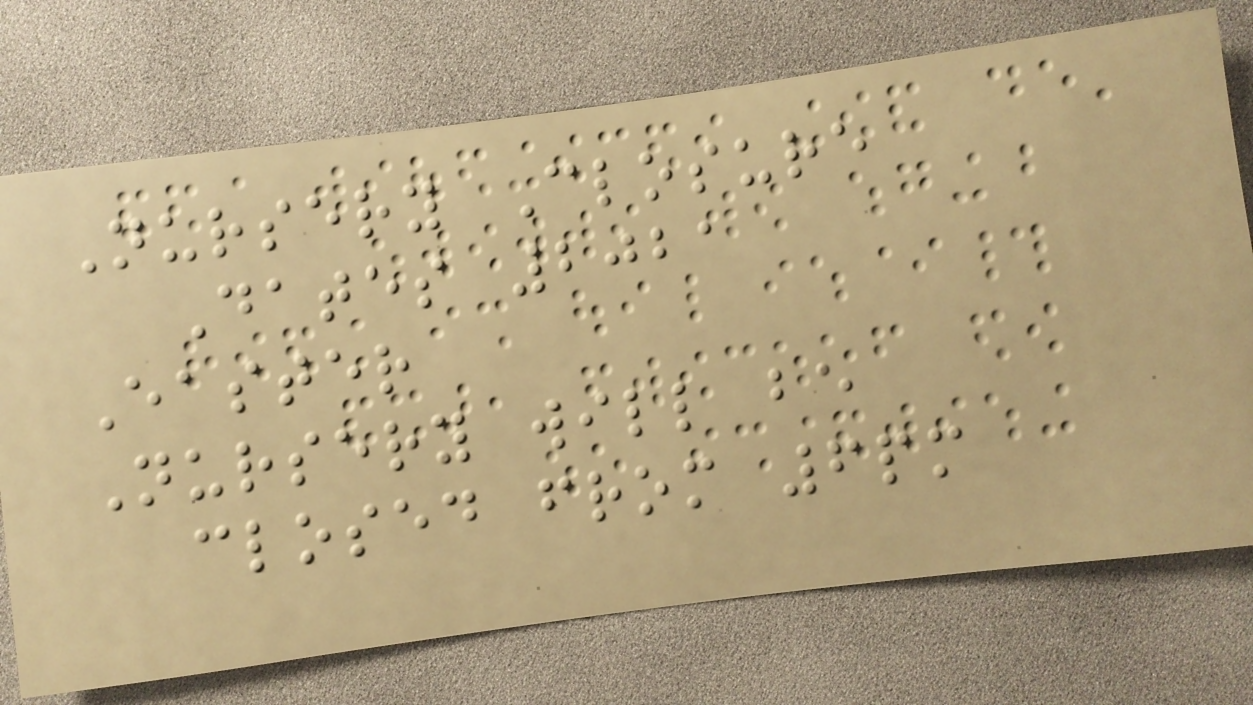Nursery Closure
Dates 2021
Easter
Nursery will be
closed from 6pm
